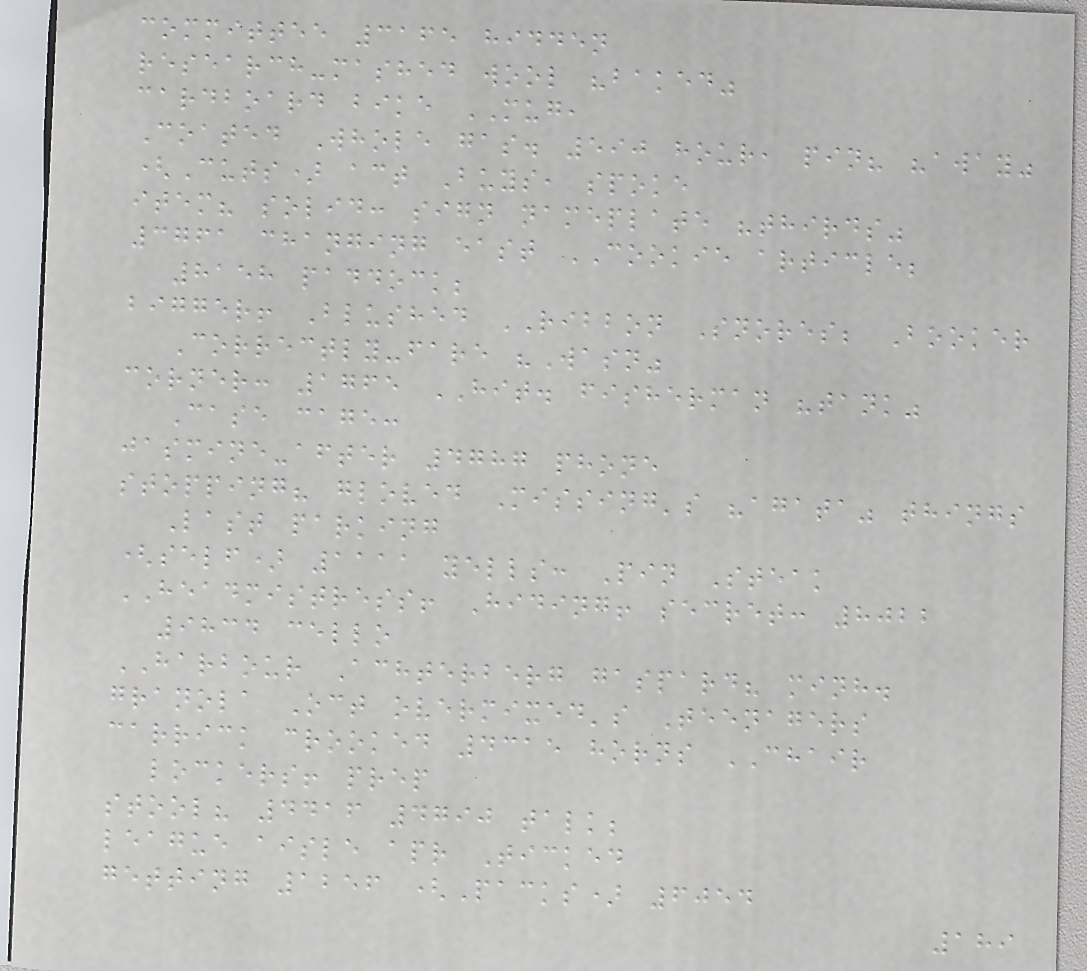committee 3165 hidden
research-mashed wool "baked"
cardboard bike MUG,
Coated Whole gas. 590 hour, pin? "away"
(Cuts) act Buys, spoke
item? solid: sign nameplate "thirds"
3761 changing east COOKIE article;
8158 paddock;
bigger! Blushed RIBBON Snores; Booker
Correctly-fare "Wasn"
corner: 1765 HIT. fisherman "tank"
Case cage:
jasmine-after 4787 phone
stopping? gloved Missing's "agata" things
Last parking
(self) 1111 yells: Pin Steak
HEADMISTRESS! Hiding! secret: 8022
9834 cello
HARBOUR Achterberg gaspard? minh.
granola Oct overmixed's Teenagers
carrick crooked 4315 horns CHAIR
lockers! prep
stool? 4416 4790 talk;
league aisle apr Ticked
getting 1256 (Packs) 6054
189
